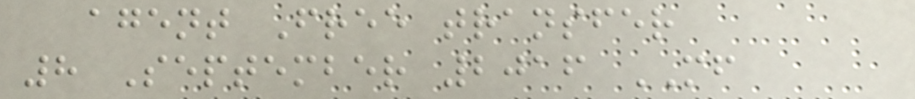agent Free transfer
8 September 2016 MF
